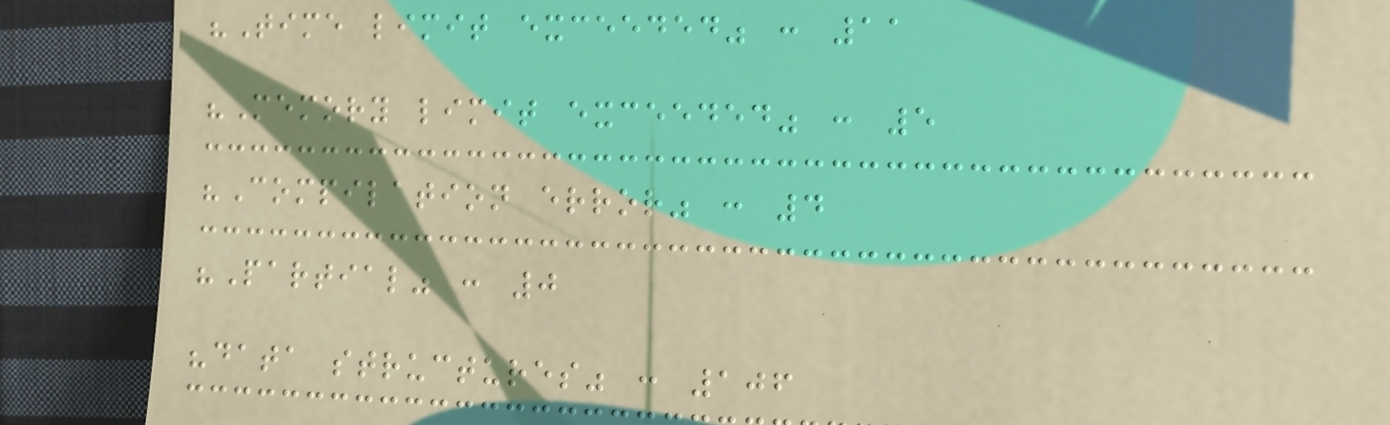"Time limit exceeded" : 11
"Memory limit exceeded" : 5
"Compilation error" : 4
"Partial" : 0
"data structures" : 106
